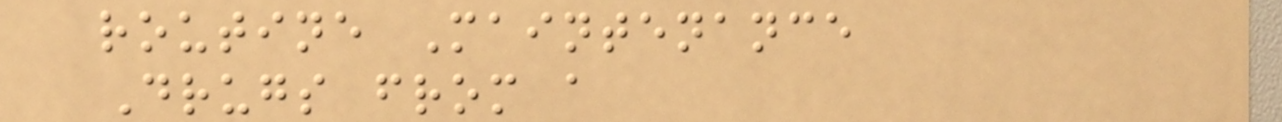routine Maintenance
Drugs from a
